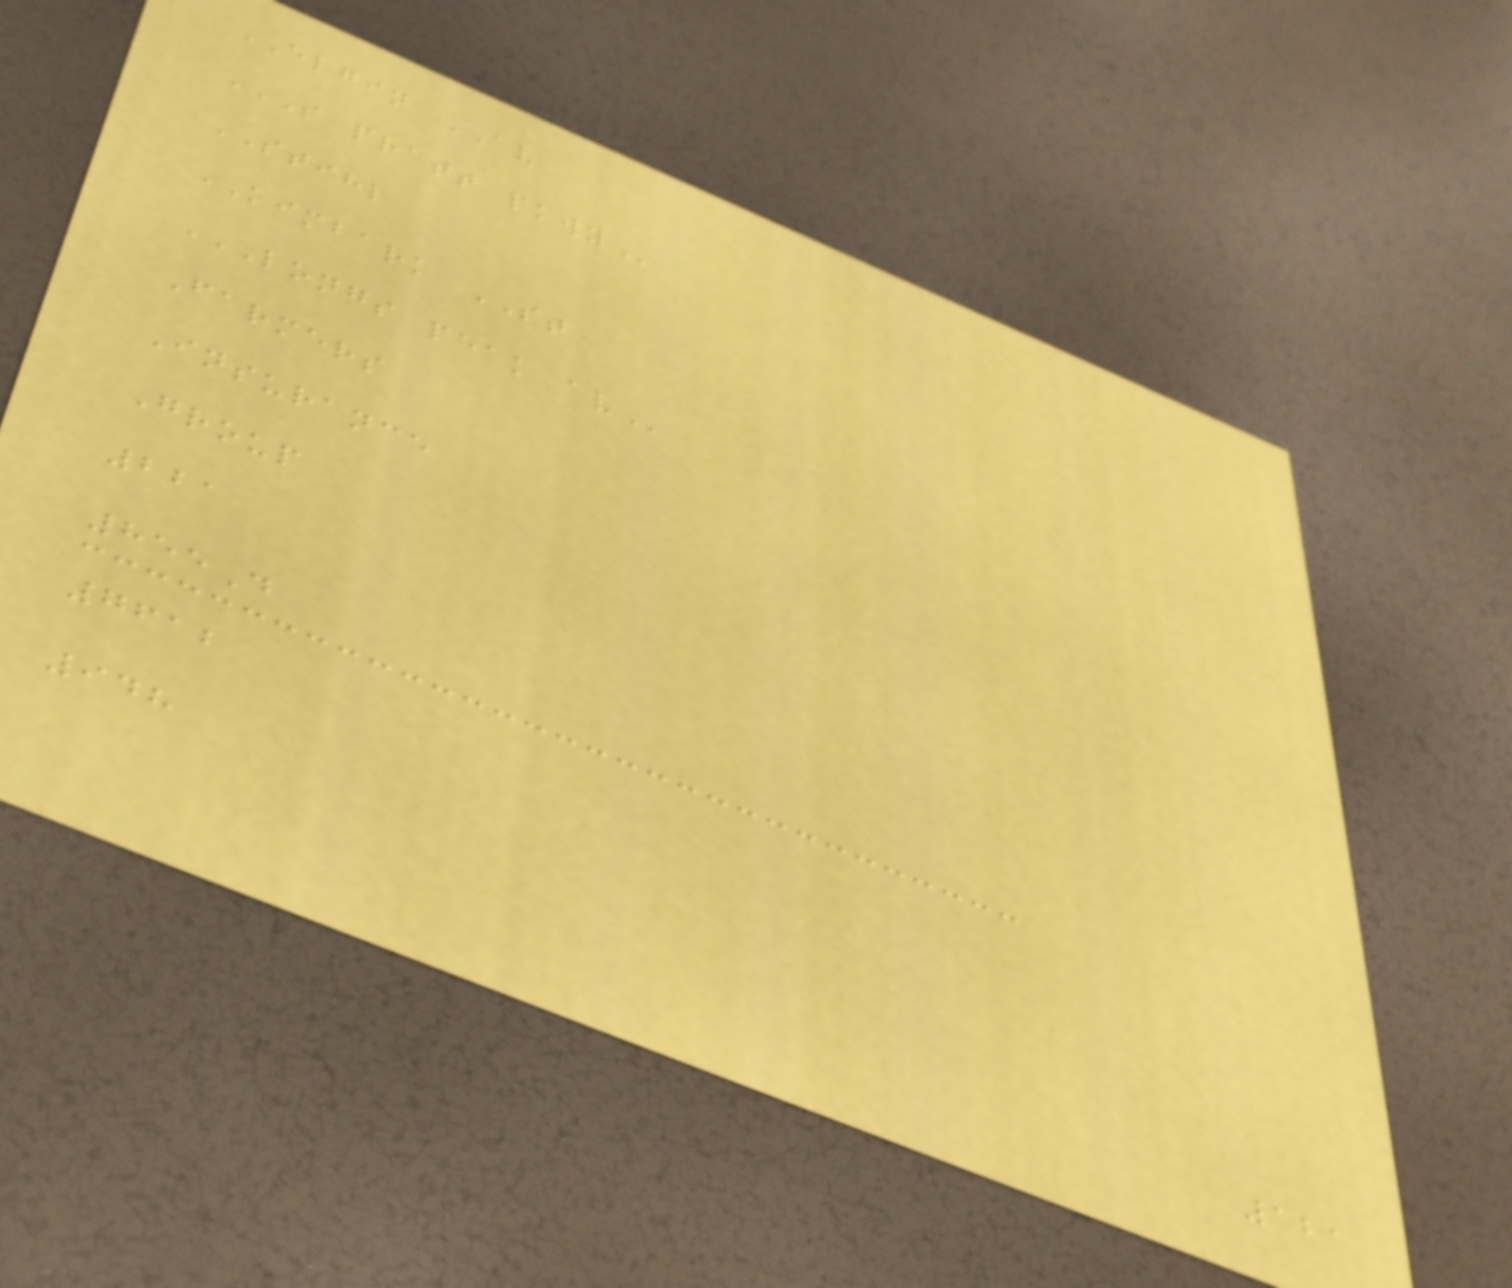ELGIN AV
S PRATT PKWY
STIHL
KIMBARK ST
LONGS PEAK AV
Farmers
Insurance
Group
221
855D
7612
948
121
